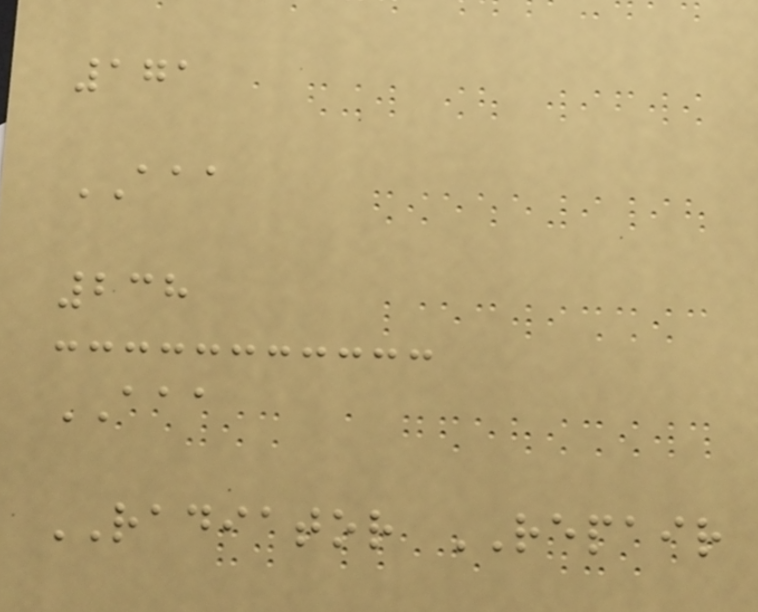171
AAA
238
AAA
RADIATOR REPAIR
